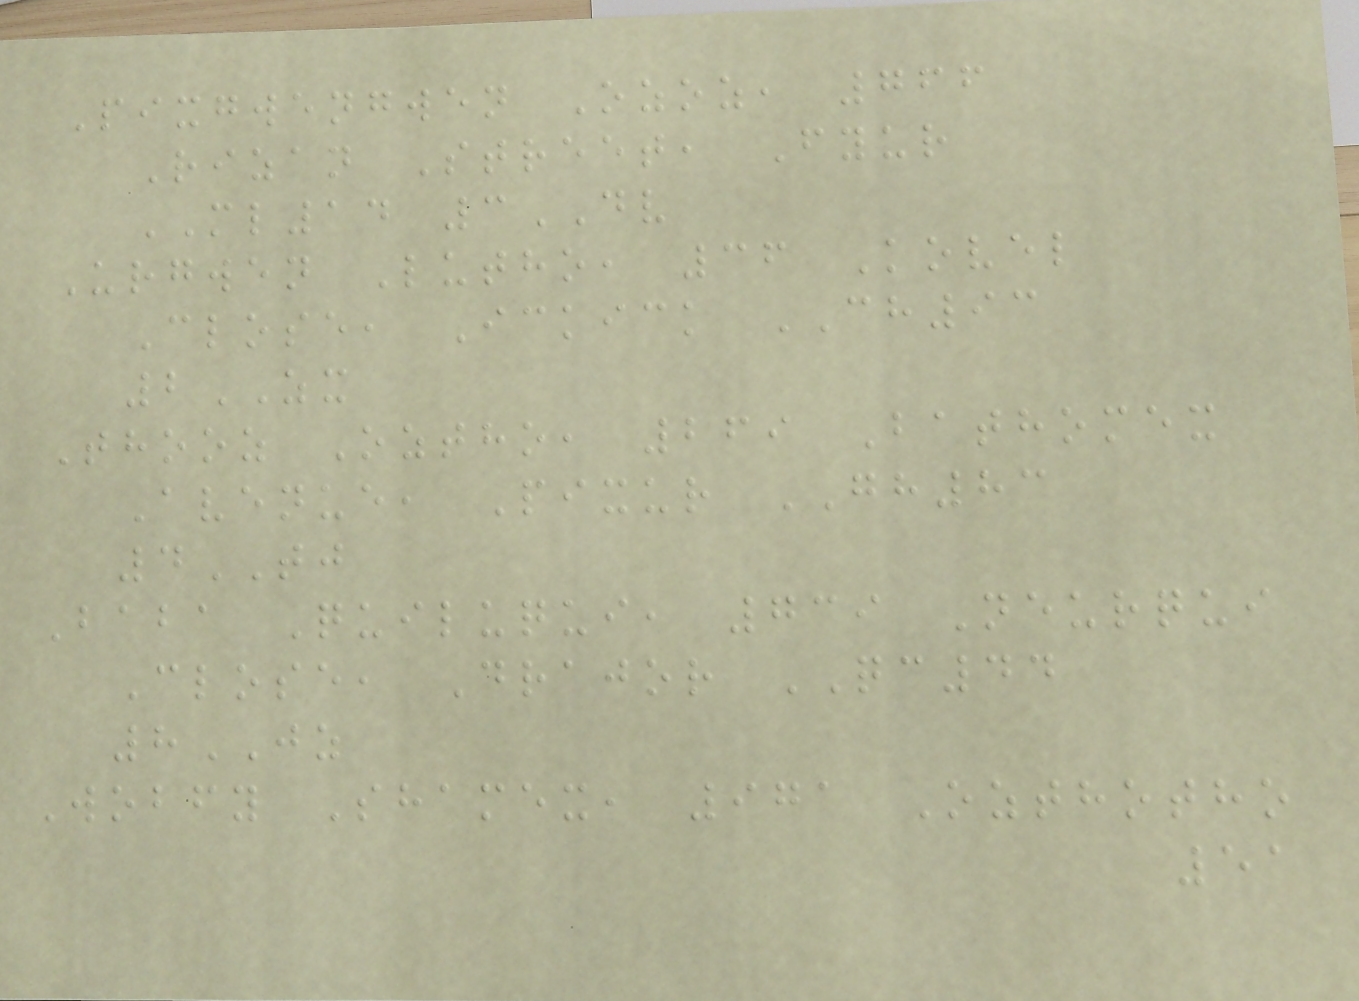Pixgwengwen Ozoz, 766
Rizan Street, Fyur
ML14 3DV
Urgwen Lutho, 36 Kovel
Close, Ickick CH93
2ZX
Thooz Oztho, 269 Bathomex
Avenue, Pixur GH83
4TJ
Baba Quiluqui, 739 Neurqui
Close, Drajor QC44
8JZ
Wobfy Shamex, 971 Ozthotho
51
